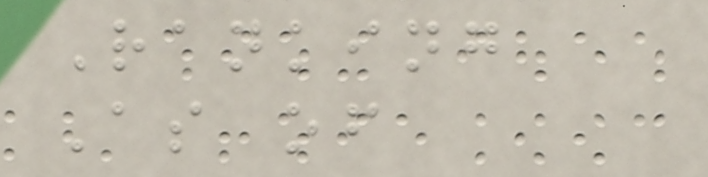Ranking
As of
